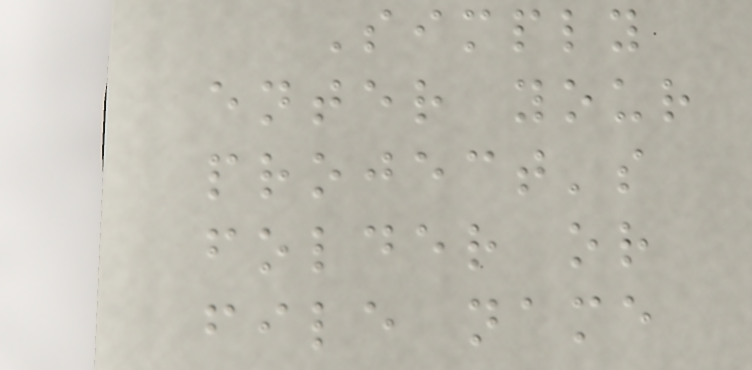Simply
enter your
project's
folder or
file name
